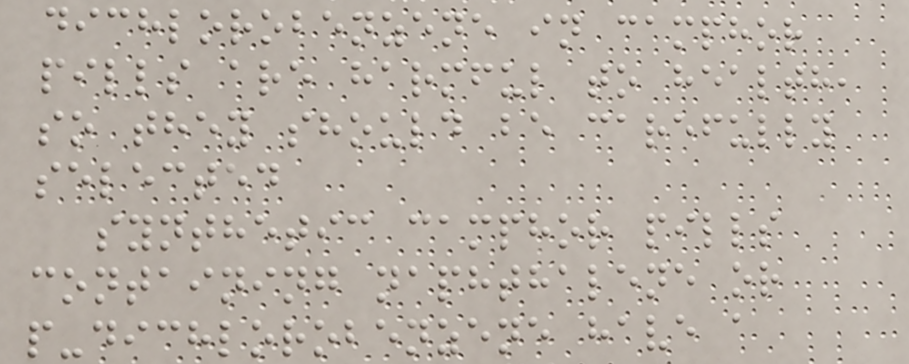dichlorobenzene in camphor
pills are harmful to health,
so they should be carefully
selected
synthetic camphor pills
containing naphthalene or
p-dichlorobenzene have a
